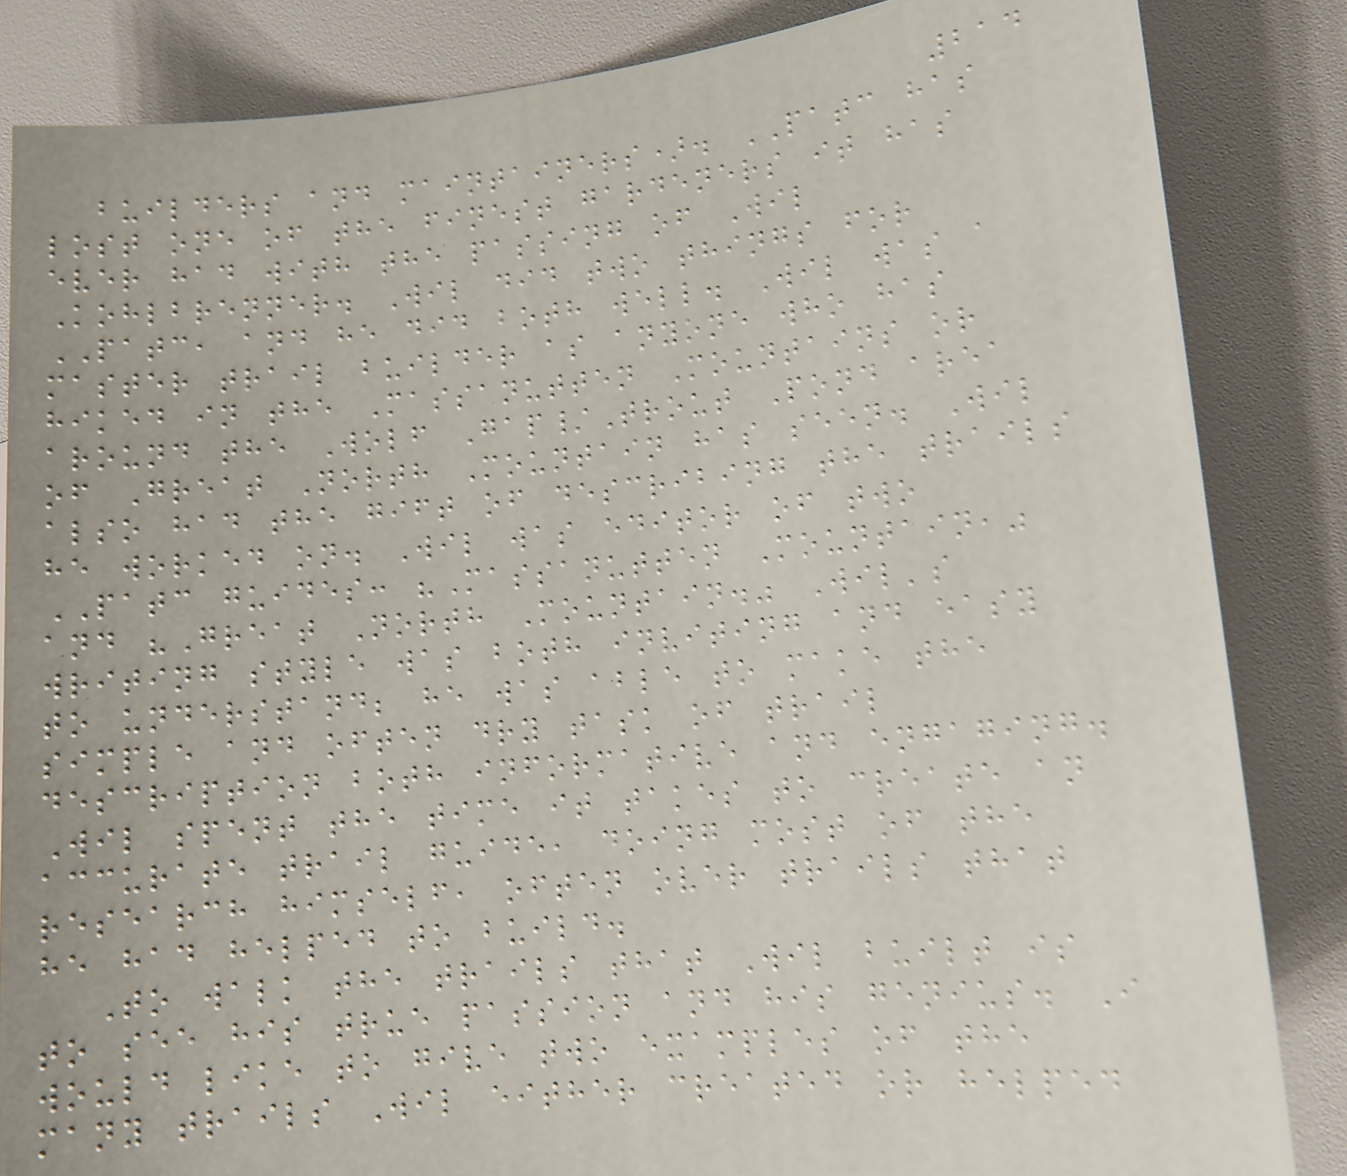214
builders and maintainers). PATC has
lost one of the finest gardeners it has
ever had with the passing of Wil
Kohlbrenner. Wil did two things for
PATC, and he did both well. Wil was a
master trail builder as anyone who has
hiked in the Massanutten Mountains or
around the Wolf Gap/Trout Pond area
of Great North Mountain has seen. Wil
also had the gift of describing the trails
he worked on. Wil was editor of two
PATC guides: "Massanutten Mountain,"
and "Great North Mountain." Wil's
writing style was both inviting and easy
to understand; he was able to make the
simple and often dry task of trail
description both informative and engaging.
Wil spent the time it takes to create an
accurate trail guide, doing most of the
research himself, often over trails that
he had helped to build.
To walk the trails that Wil built is
to see his true passion and his genius. I
would like to give two examples of the
many trails Wil either created or helped
